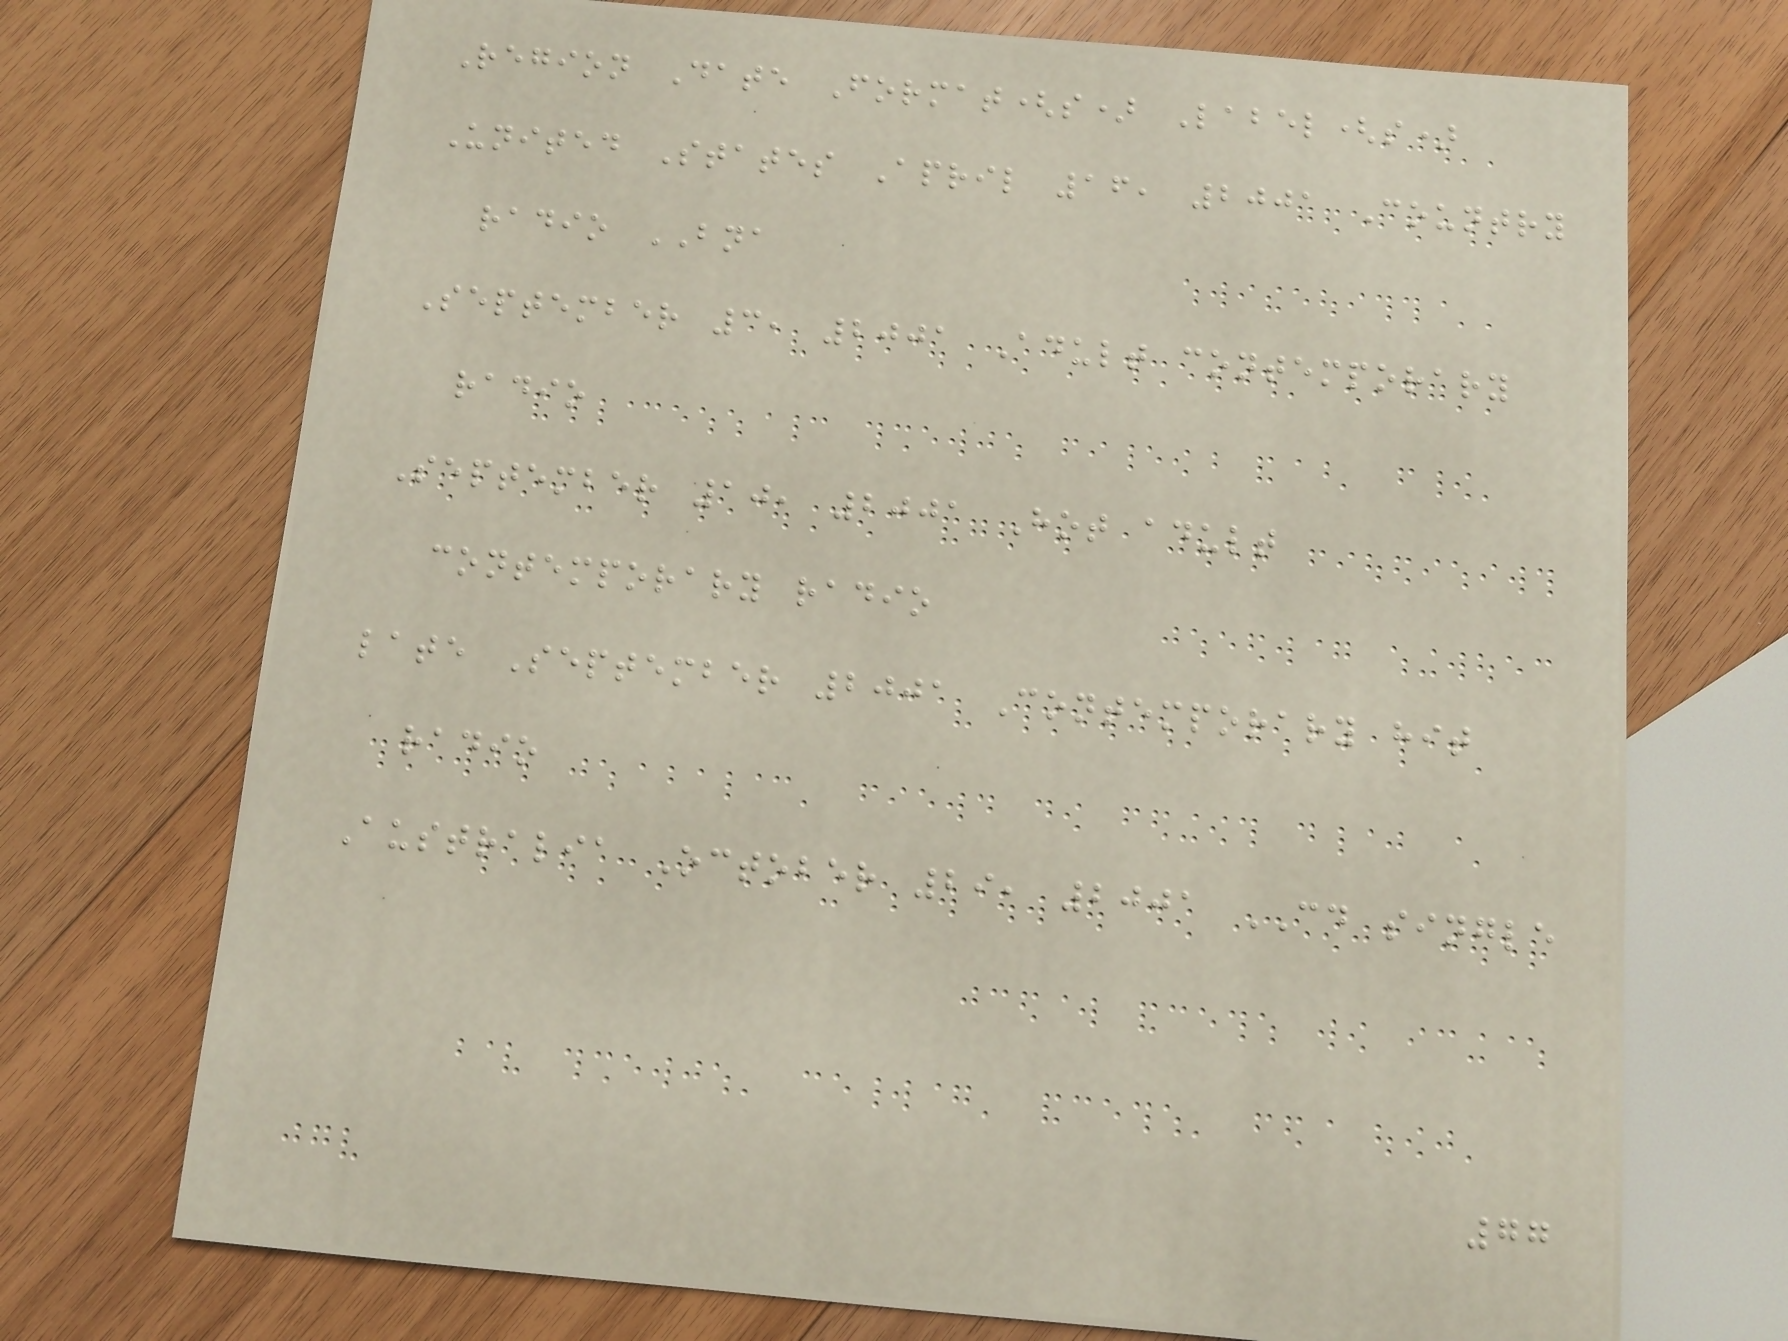Region Date Format(s) Label(s)
United States April 16, 2001 Country
radio BNA
September 3, 2001 Adult contemporary
radio
September 10, 2001 Hot adult
contemporary radio
late September 2001 Contemporary hit
radio
Australia October 29, 2001 CD single
77
